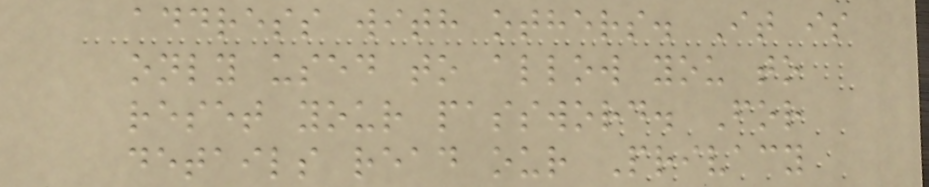address with others. It is
only used to allow you to
reset your password. For
details read our Privacy
